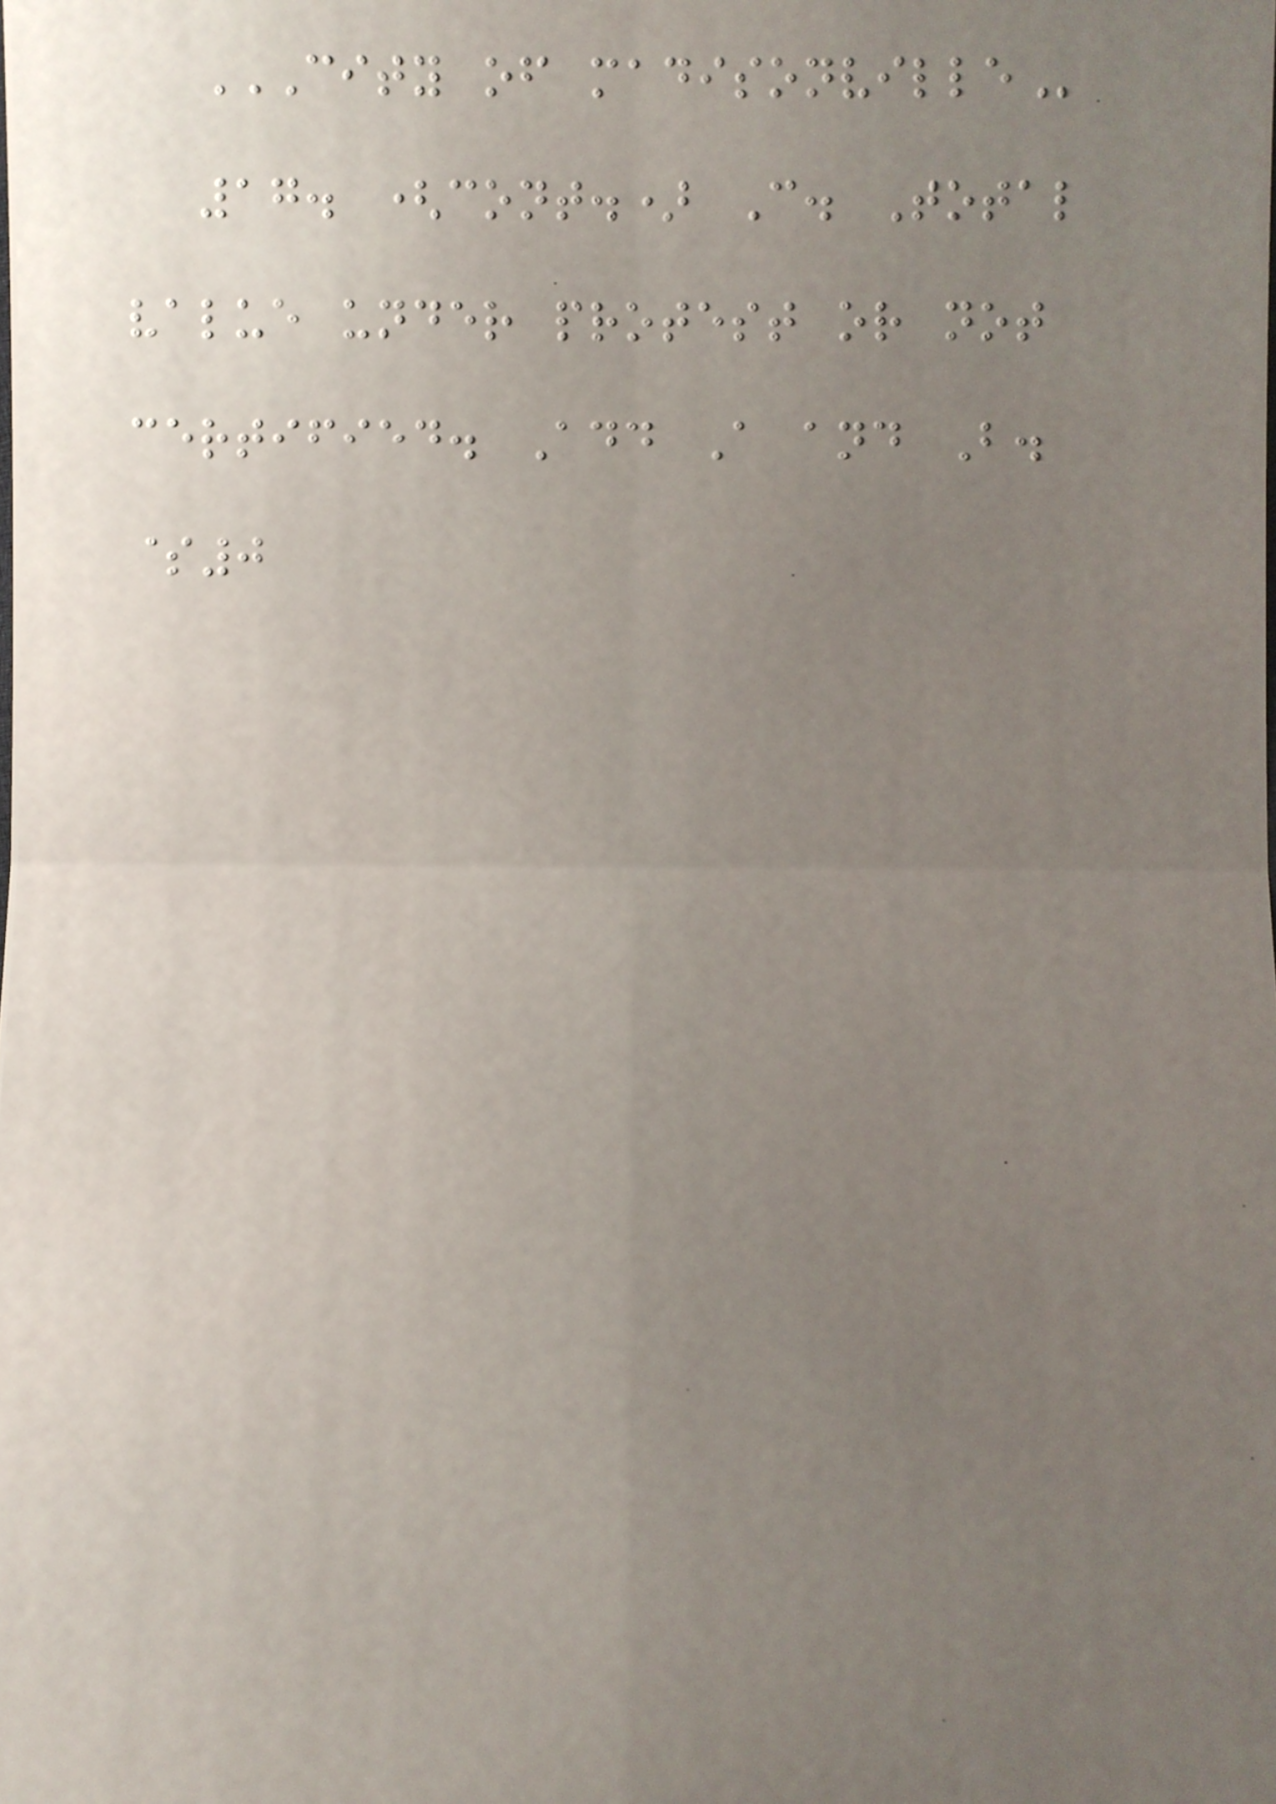CITY OF MADISONVILLE
17. (cont.) C. Total
value under protest or not
certified. Add A and B.
$0
